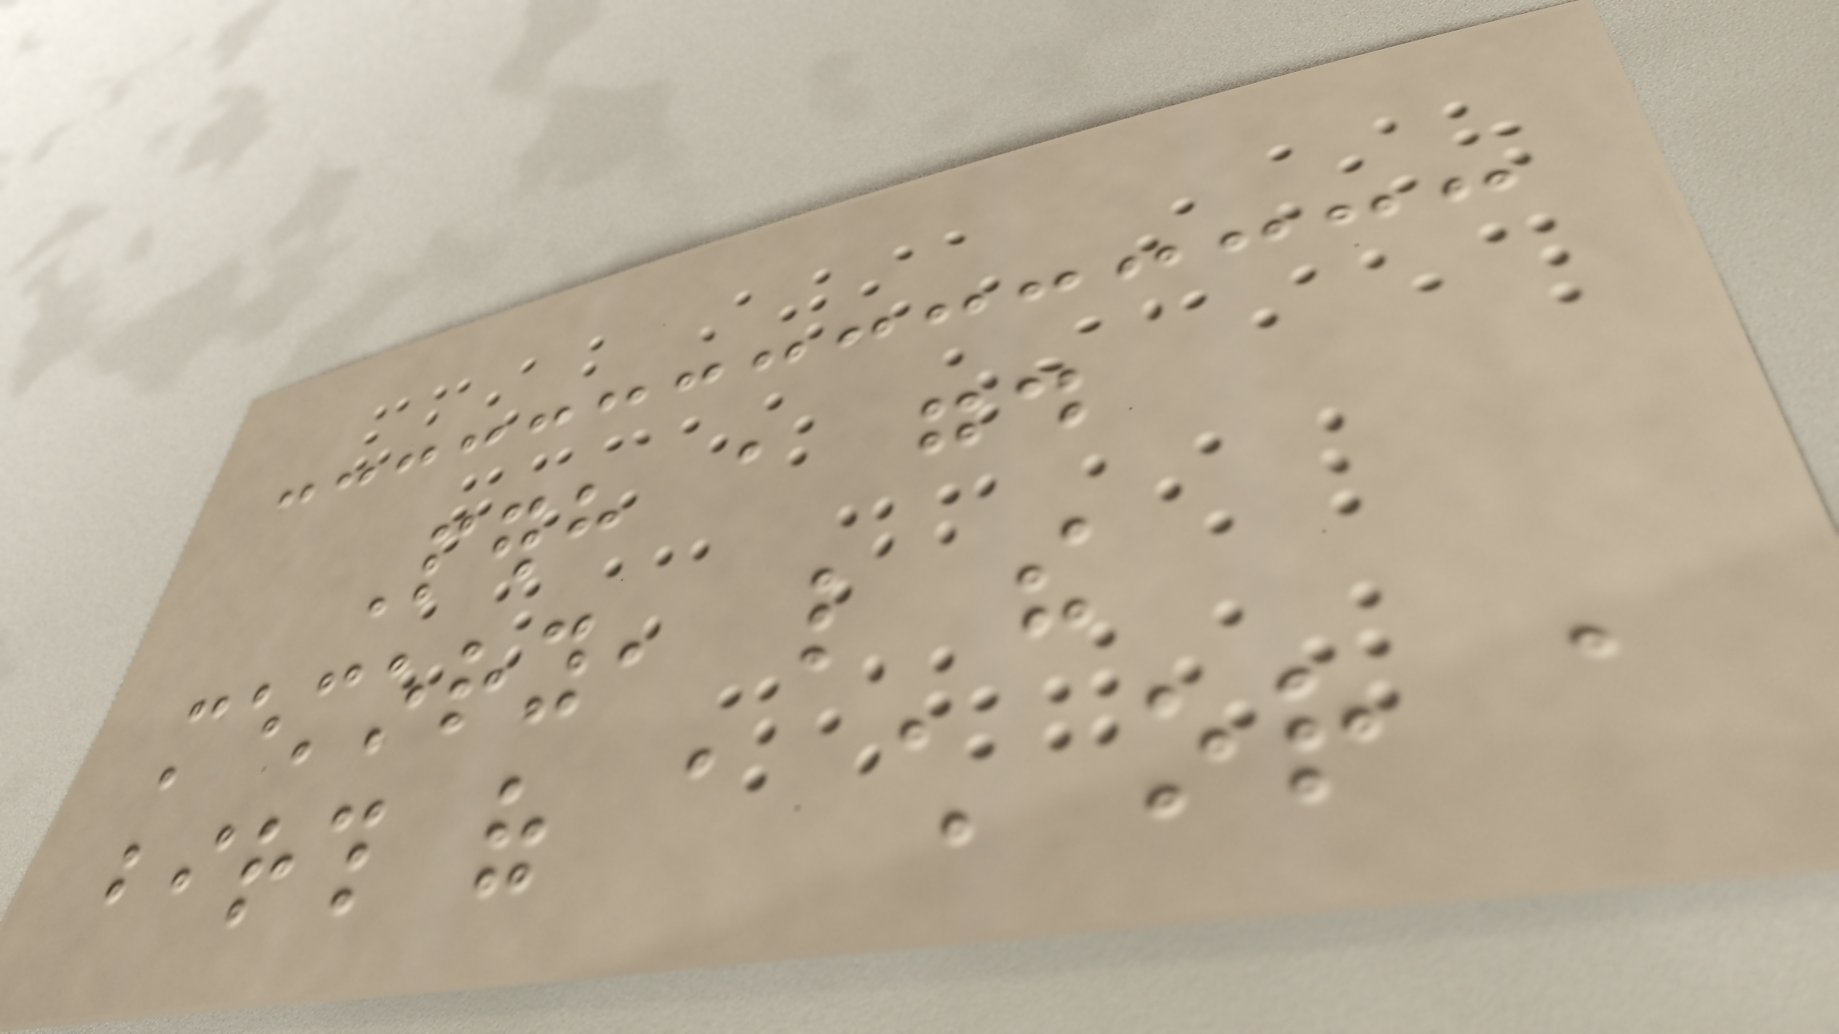Perhaps a good
memory, like the
birth of a child or a
